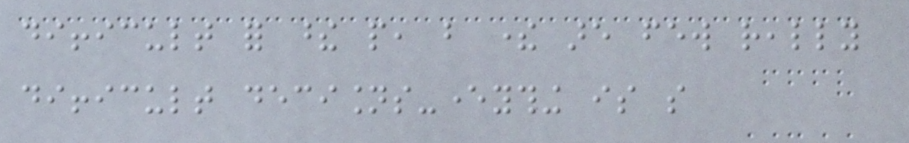difficult for these people, but there are few really
difficult decisions-everything is so
